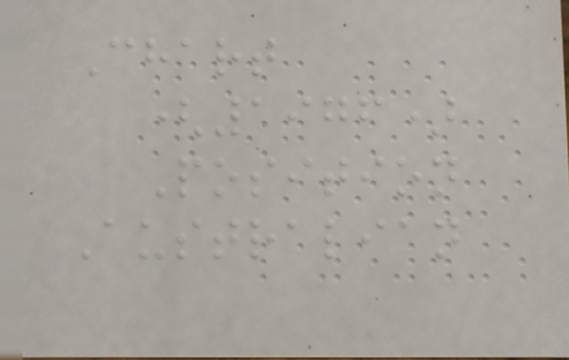Chart
(1976)
Position
Australian
